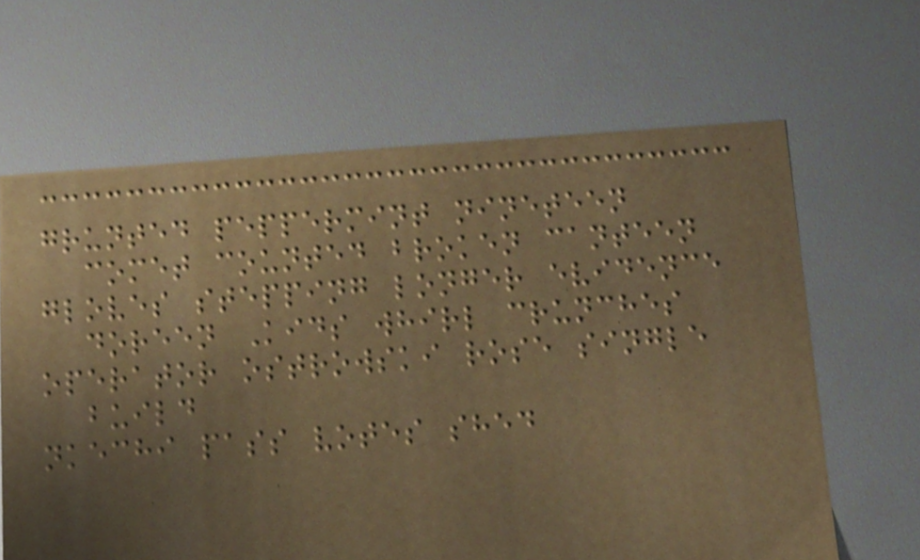grunted peppermint nineteen
comet counted broken canteen
gloves stepping longer evidence
doreen Kids whirl crunches
operator ostrowski rose single
build
nkechi pass votes shed
